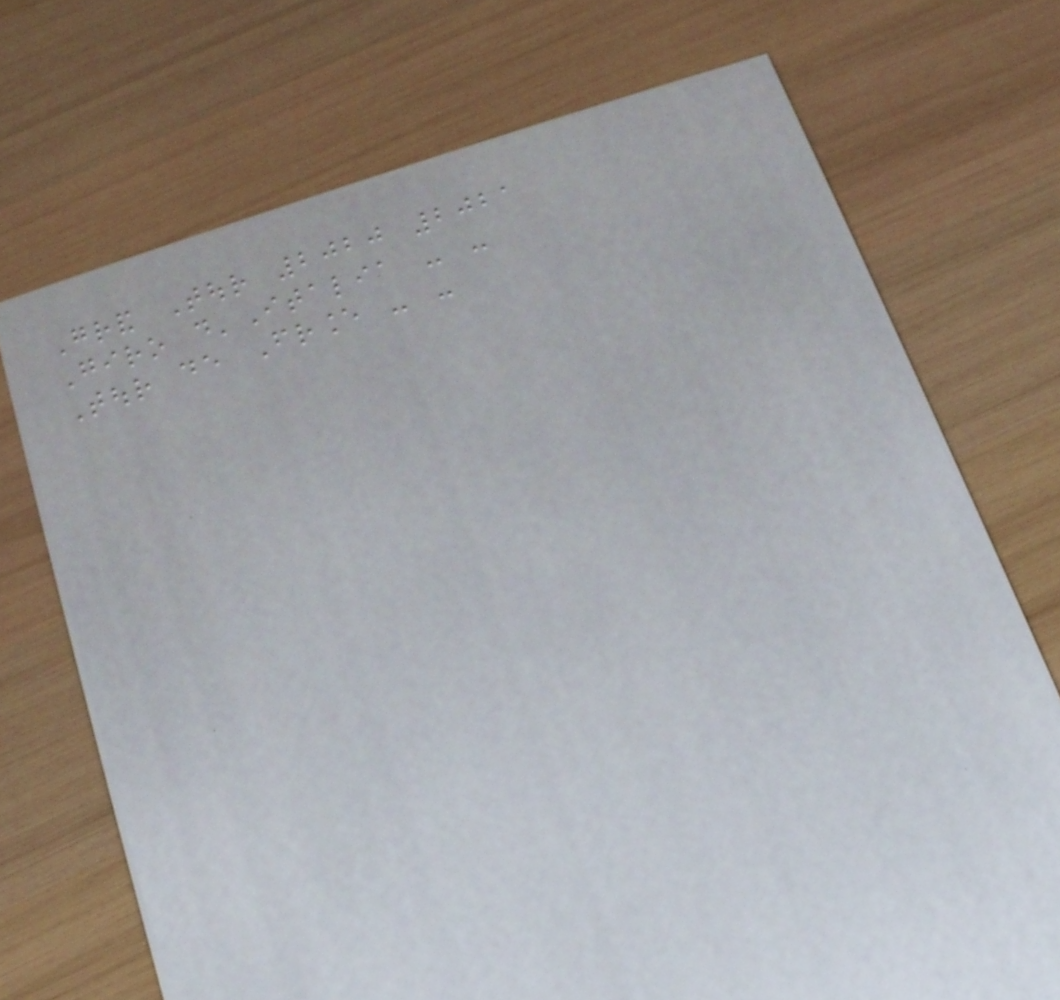Grand Tour 2020 2021
Giro d'Italia - -
Tour de France - -
